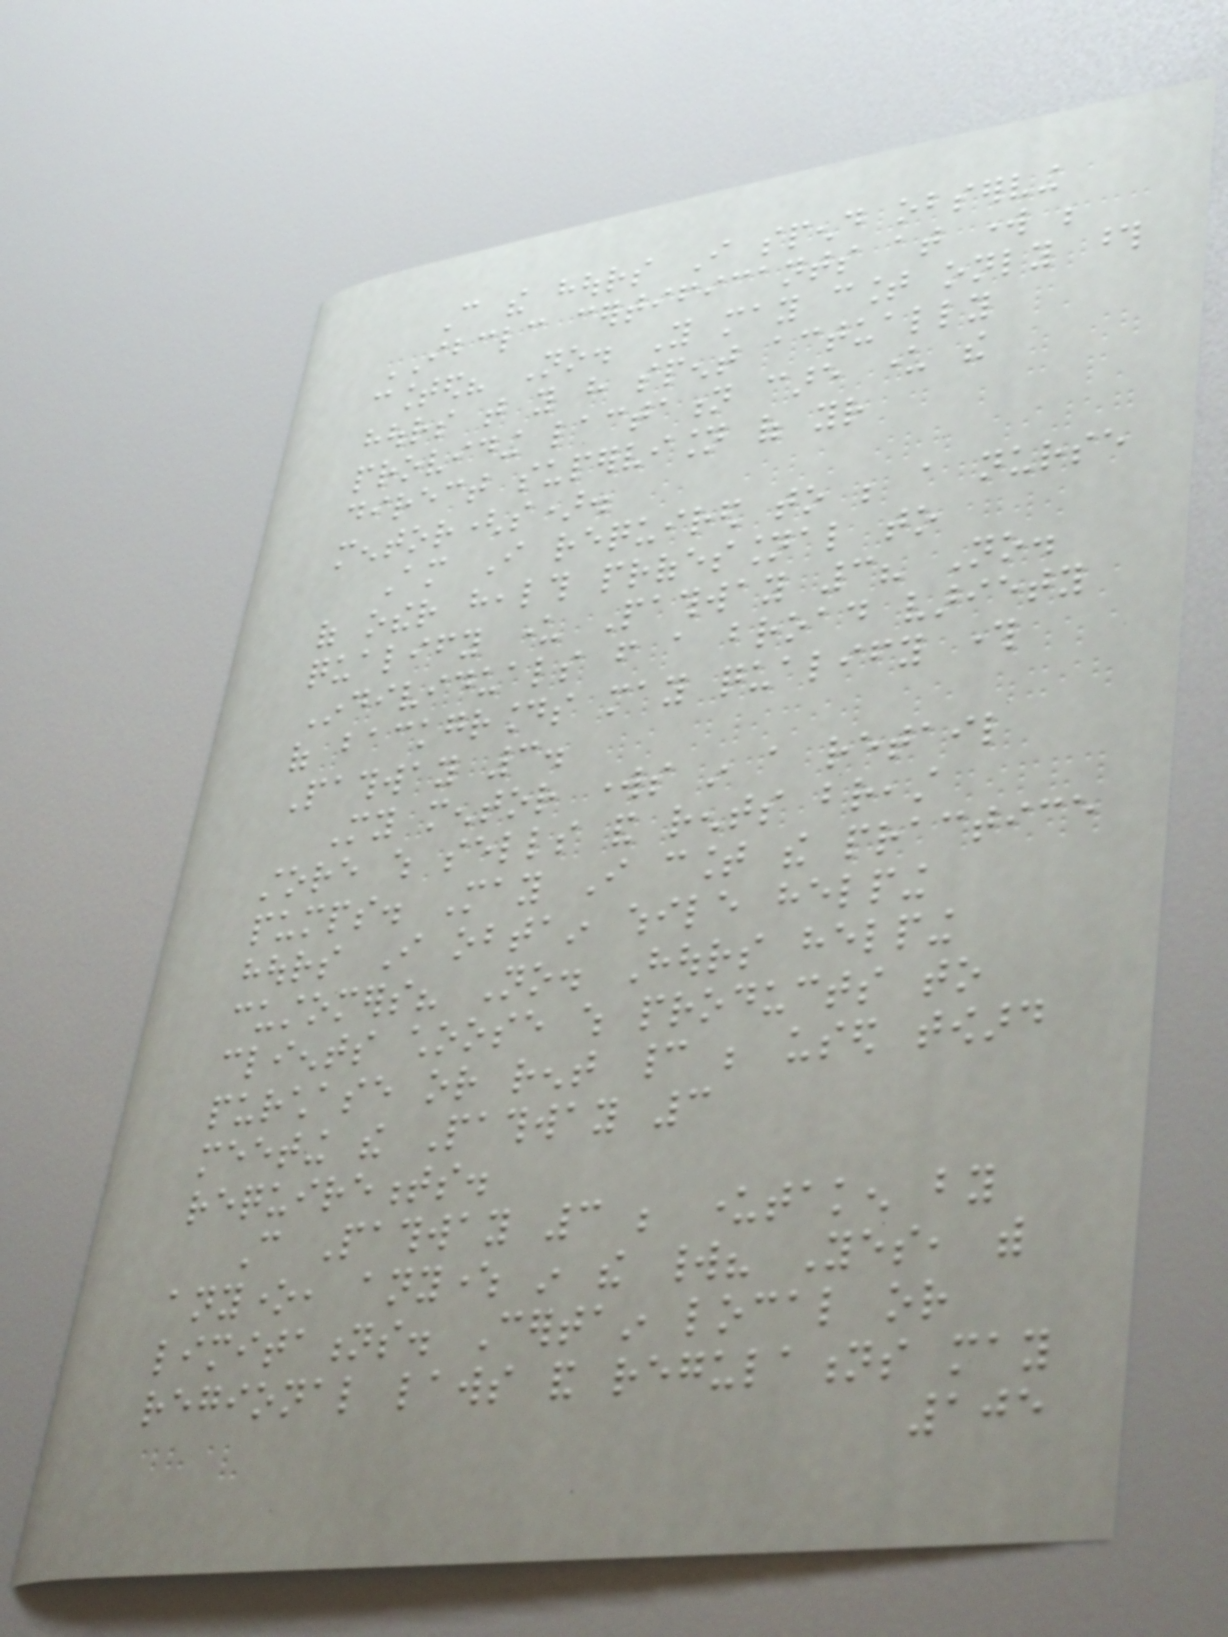Can the hours I spend observing
IBCLC certificants at work be
counted? No. You may count only those
hours that you have spent actually
providing lactation care under the
direct supervision of your
mentor(s).
Am I required to be a nurse
of other health professional to
qualify under Pathway 3? No.
Individuals from a broad variety
of backgrounds may qualify through
Pathway 3.
My mentor works in a retail
store which sells and rents breast
pumps. May I count the practice
hours I obtain while helping
customers? No. Hours helping
clients choose which products to
purchase or rent cannot be used toward
meeting the Pathway 3
requirements.
Can Pathway 3 be undertaken by
anyone, anywhere in the world? Yes, with
limitations. Certain local or
regional laws and regulations may
105
